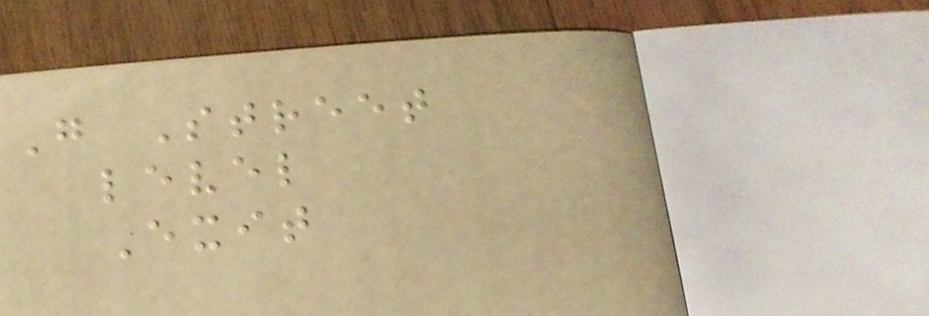G Street
level
Exit
